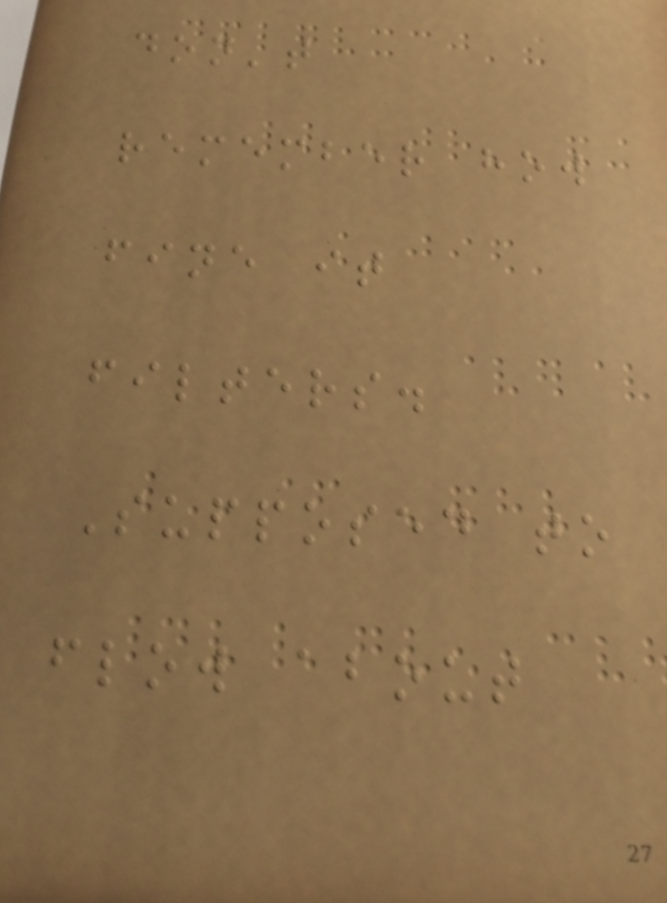don't
remember how
fine it
filters.
Supposed to
flow about
